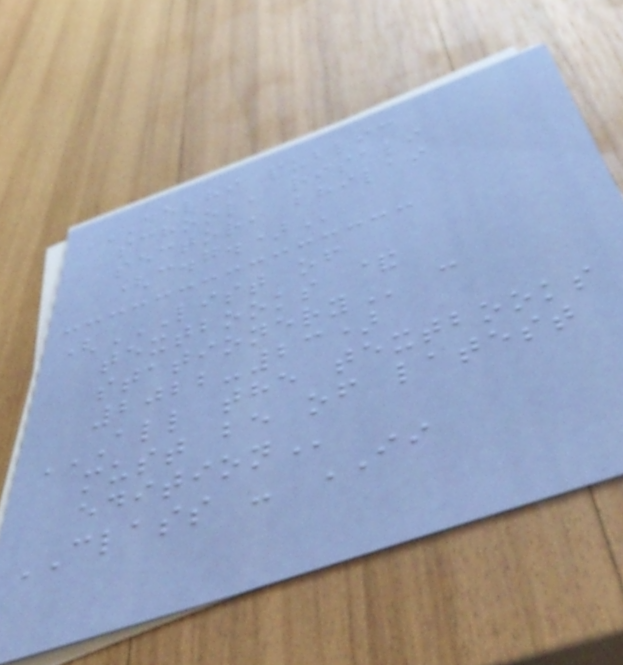DELHI PUBLIC
SCHOOL, RISALI
SECTOR, BHILAI
(C.G.)
(LIST OF
TEXTBOOKS &
STATIONERY :
2022-23)
ALL THE TEXTBOOKS
MUST BE OF LATEST
EDITION
CLASS - II
